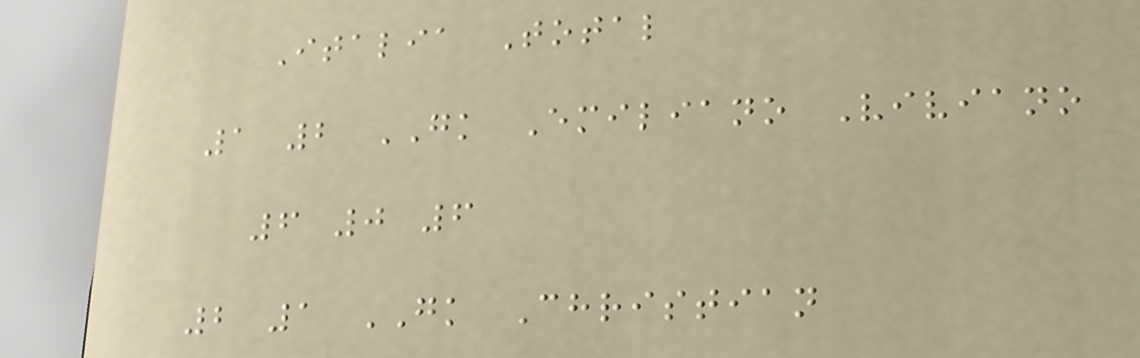Italia Total
1 2 GK Emiliano Viviano
6 0 6
2 1 GK Christian
